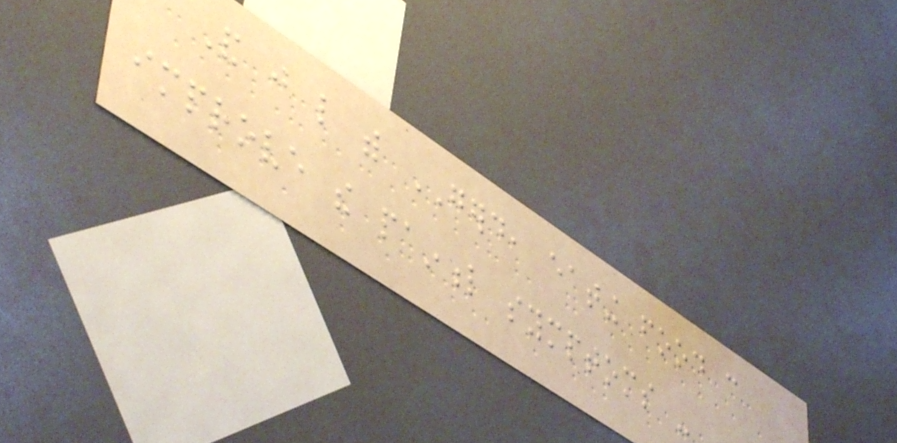And just like with GERD, eating food can
improve the painful symptoms -
